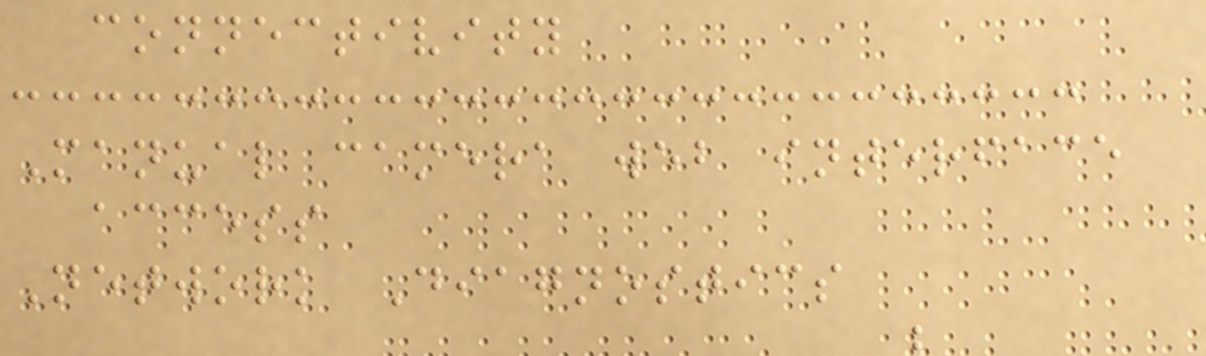connectivity
Manual camera web interface
access
Network Diagnostics
